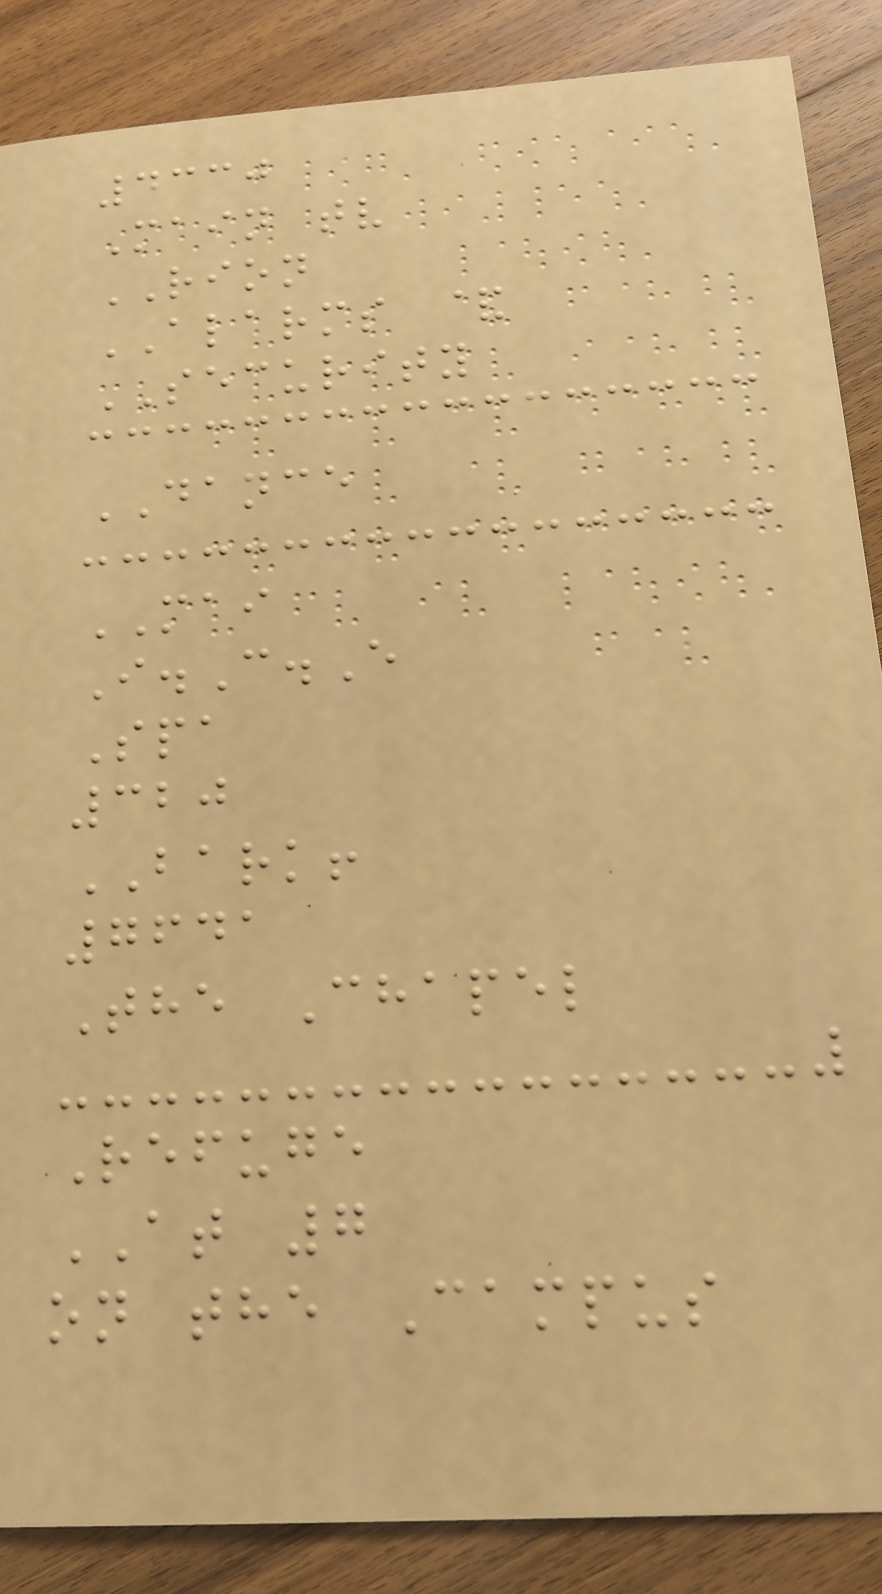4330
Main tv
RION
ALARMS &
SECURITY
DANCE
MAI
I.C.E
Spa
320
BARK!
7641
The Chapel
Refuge
AT 7
on the Campus
